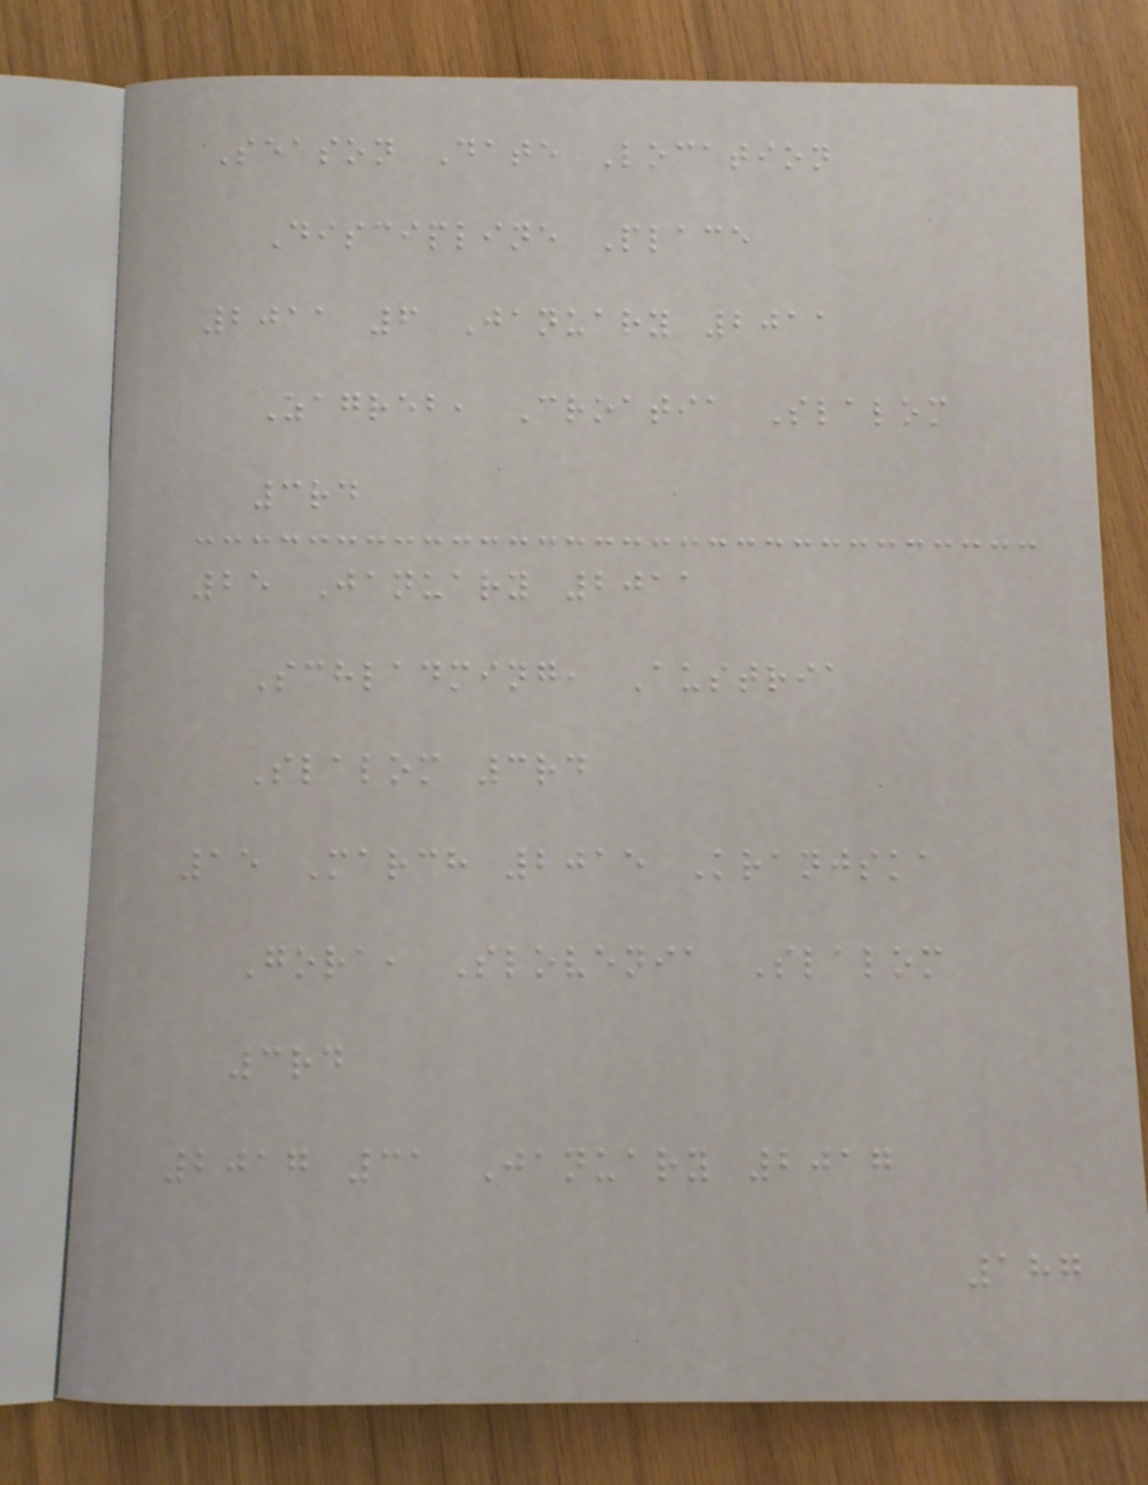Season Date Location
Discipline Place
2011 6 January 2011
Zagreb, Croatia Slalom
3rd
25 January 2011
Schladming, Austria
Slalom 3rd
15 March 2015 Kranjska
Gora, Slovenia Slalom
3rd
2017 31 January 2017
187
